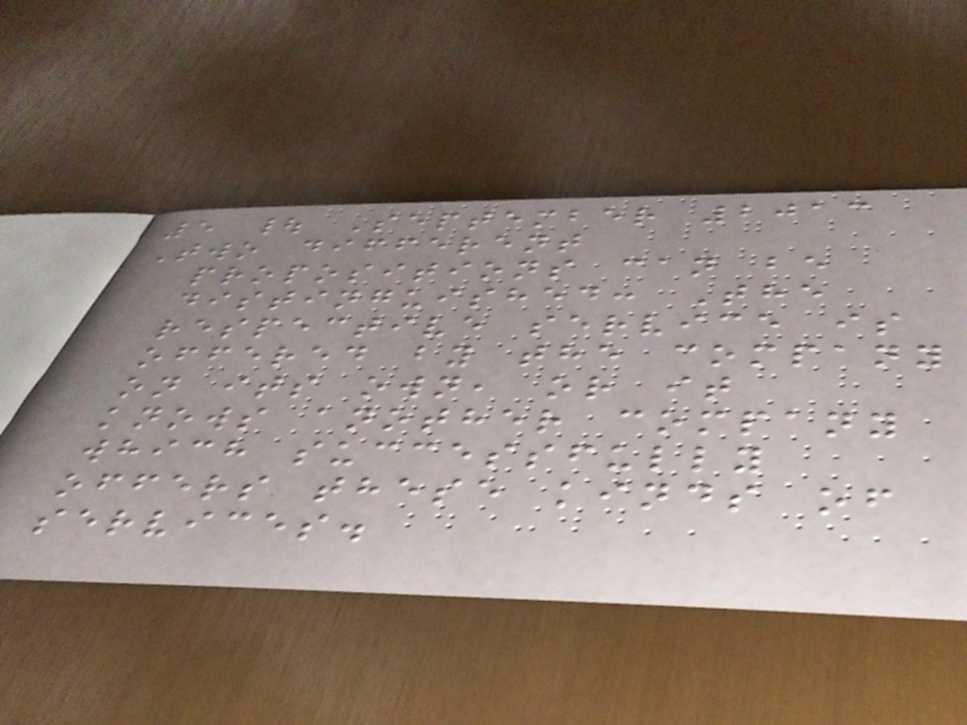5 | September 2013
Two different
propositions can be
distinguished: The
respective service is
offered by the company
on its own, or it
knows another company
which successfully
offers these kinds of
services.
